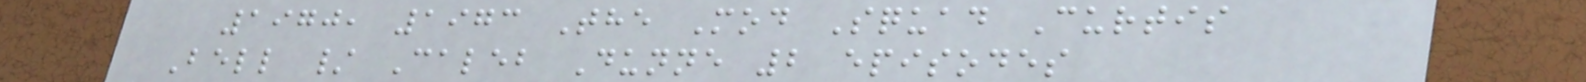1970, 1973 The Mod Squad Curtis
Bell / Caleb Dunne 2 episodes
